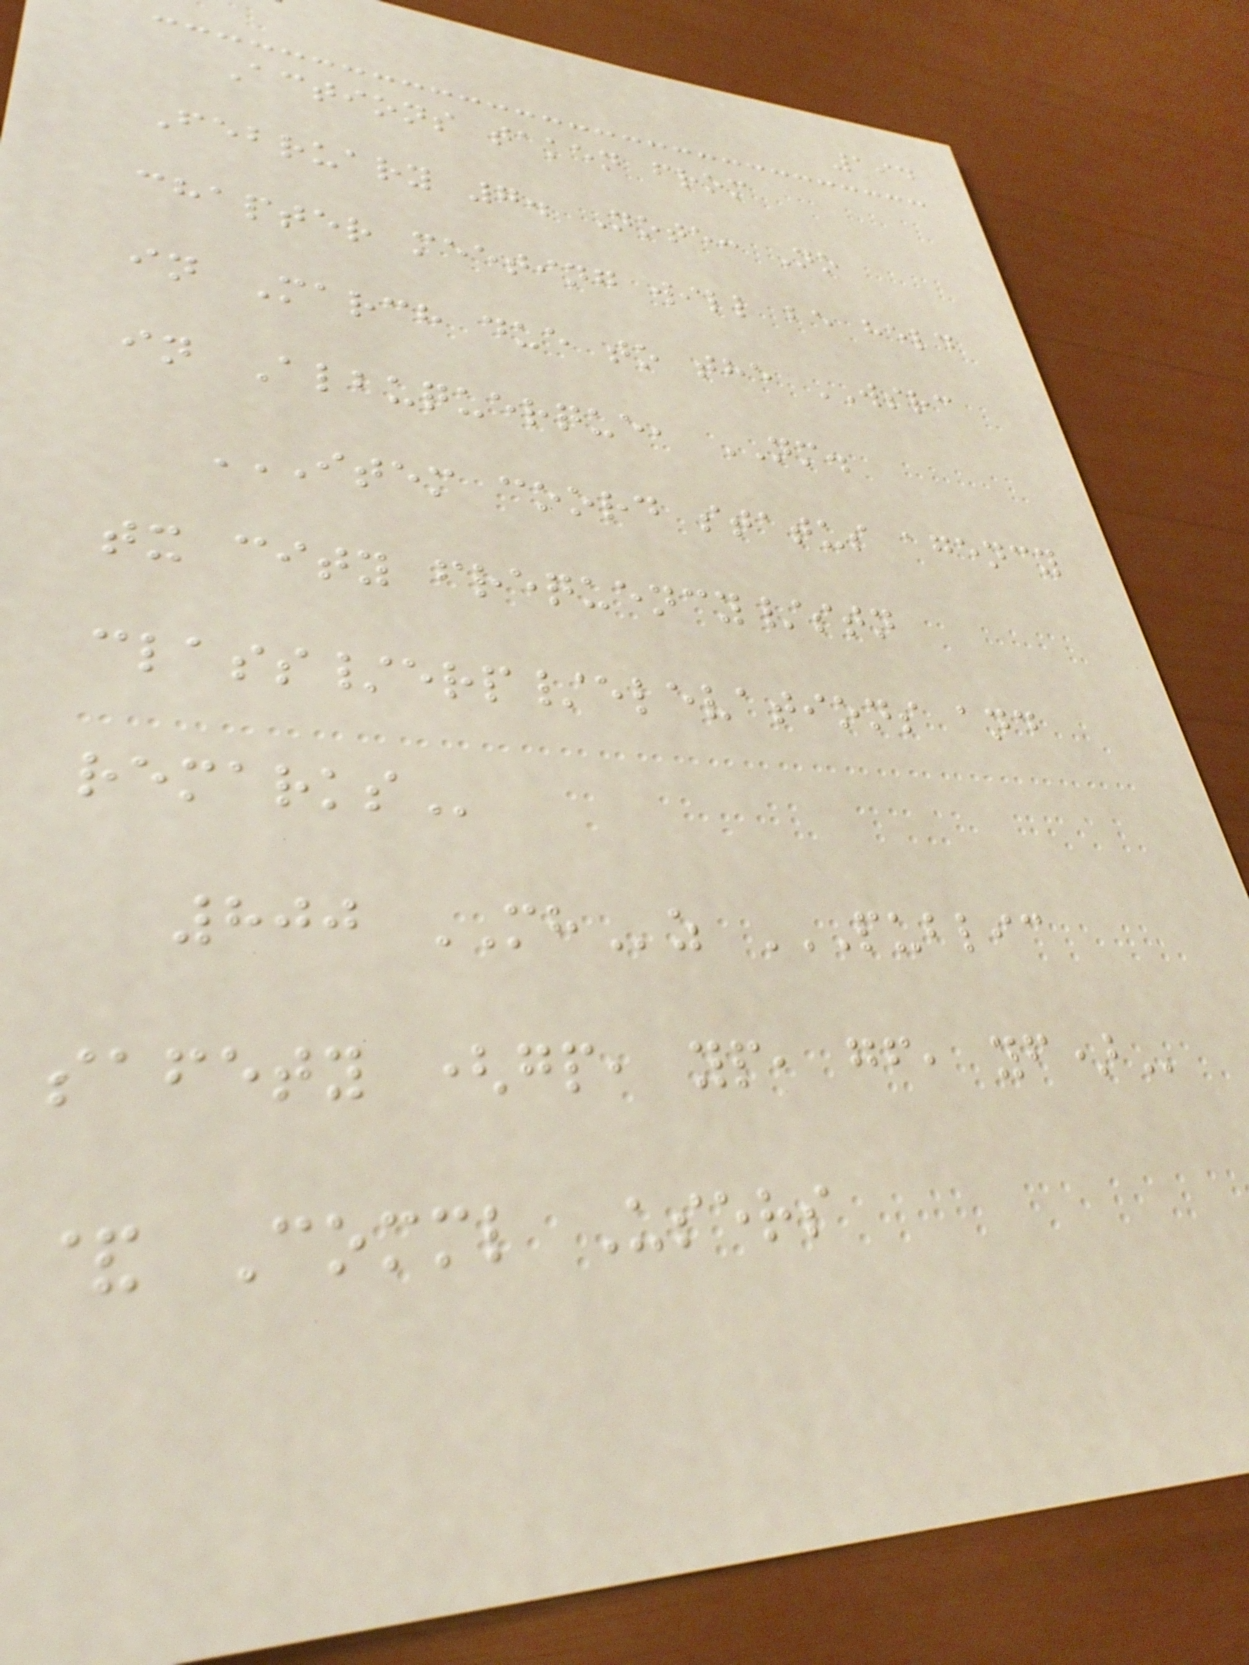194
Actions taken from
February 7. Note: No
chapter meeting will be held
in March due to the WSRC
in Albuquerque, NM.
ITEM COORD STATUS AGENCY
tx city frequency/stn
class/erp/elevations and
800 MHz PUBLIC
safety (gp, yp, gf,
& Comml Users
